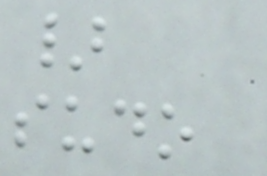}
sudo
